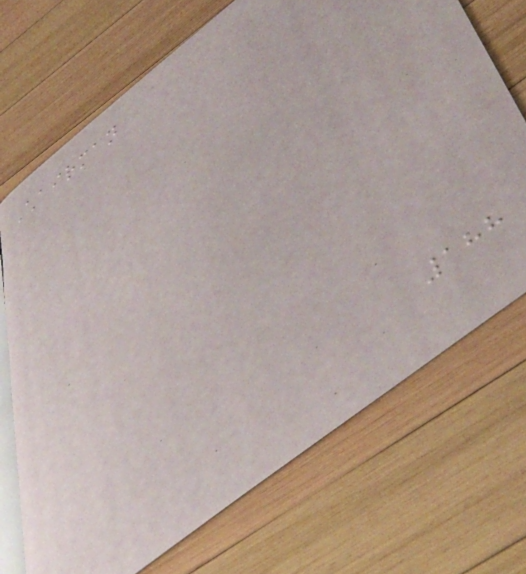Chairman
188
